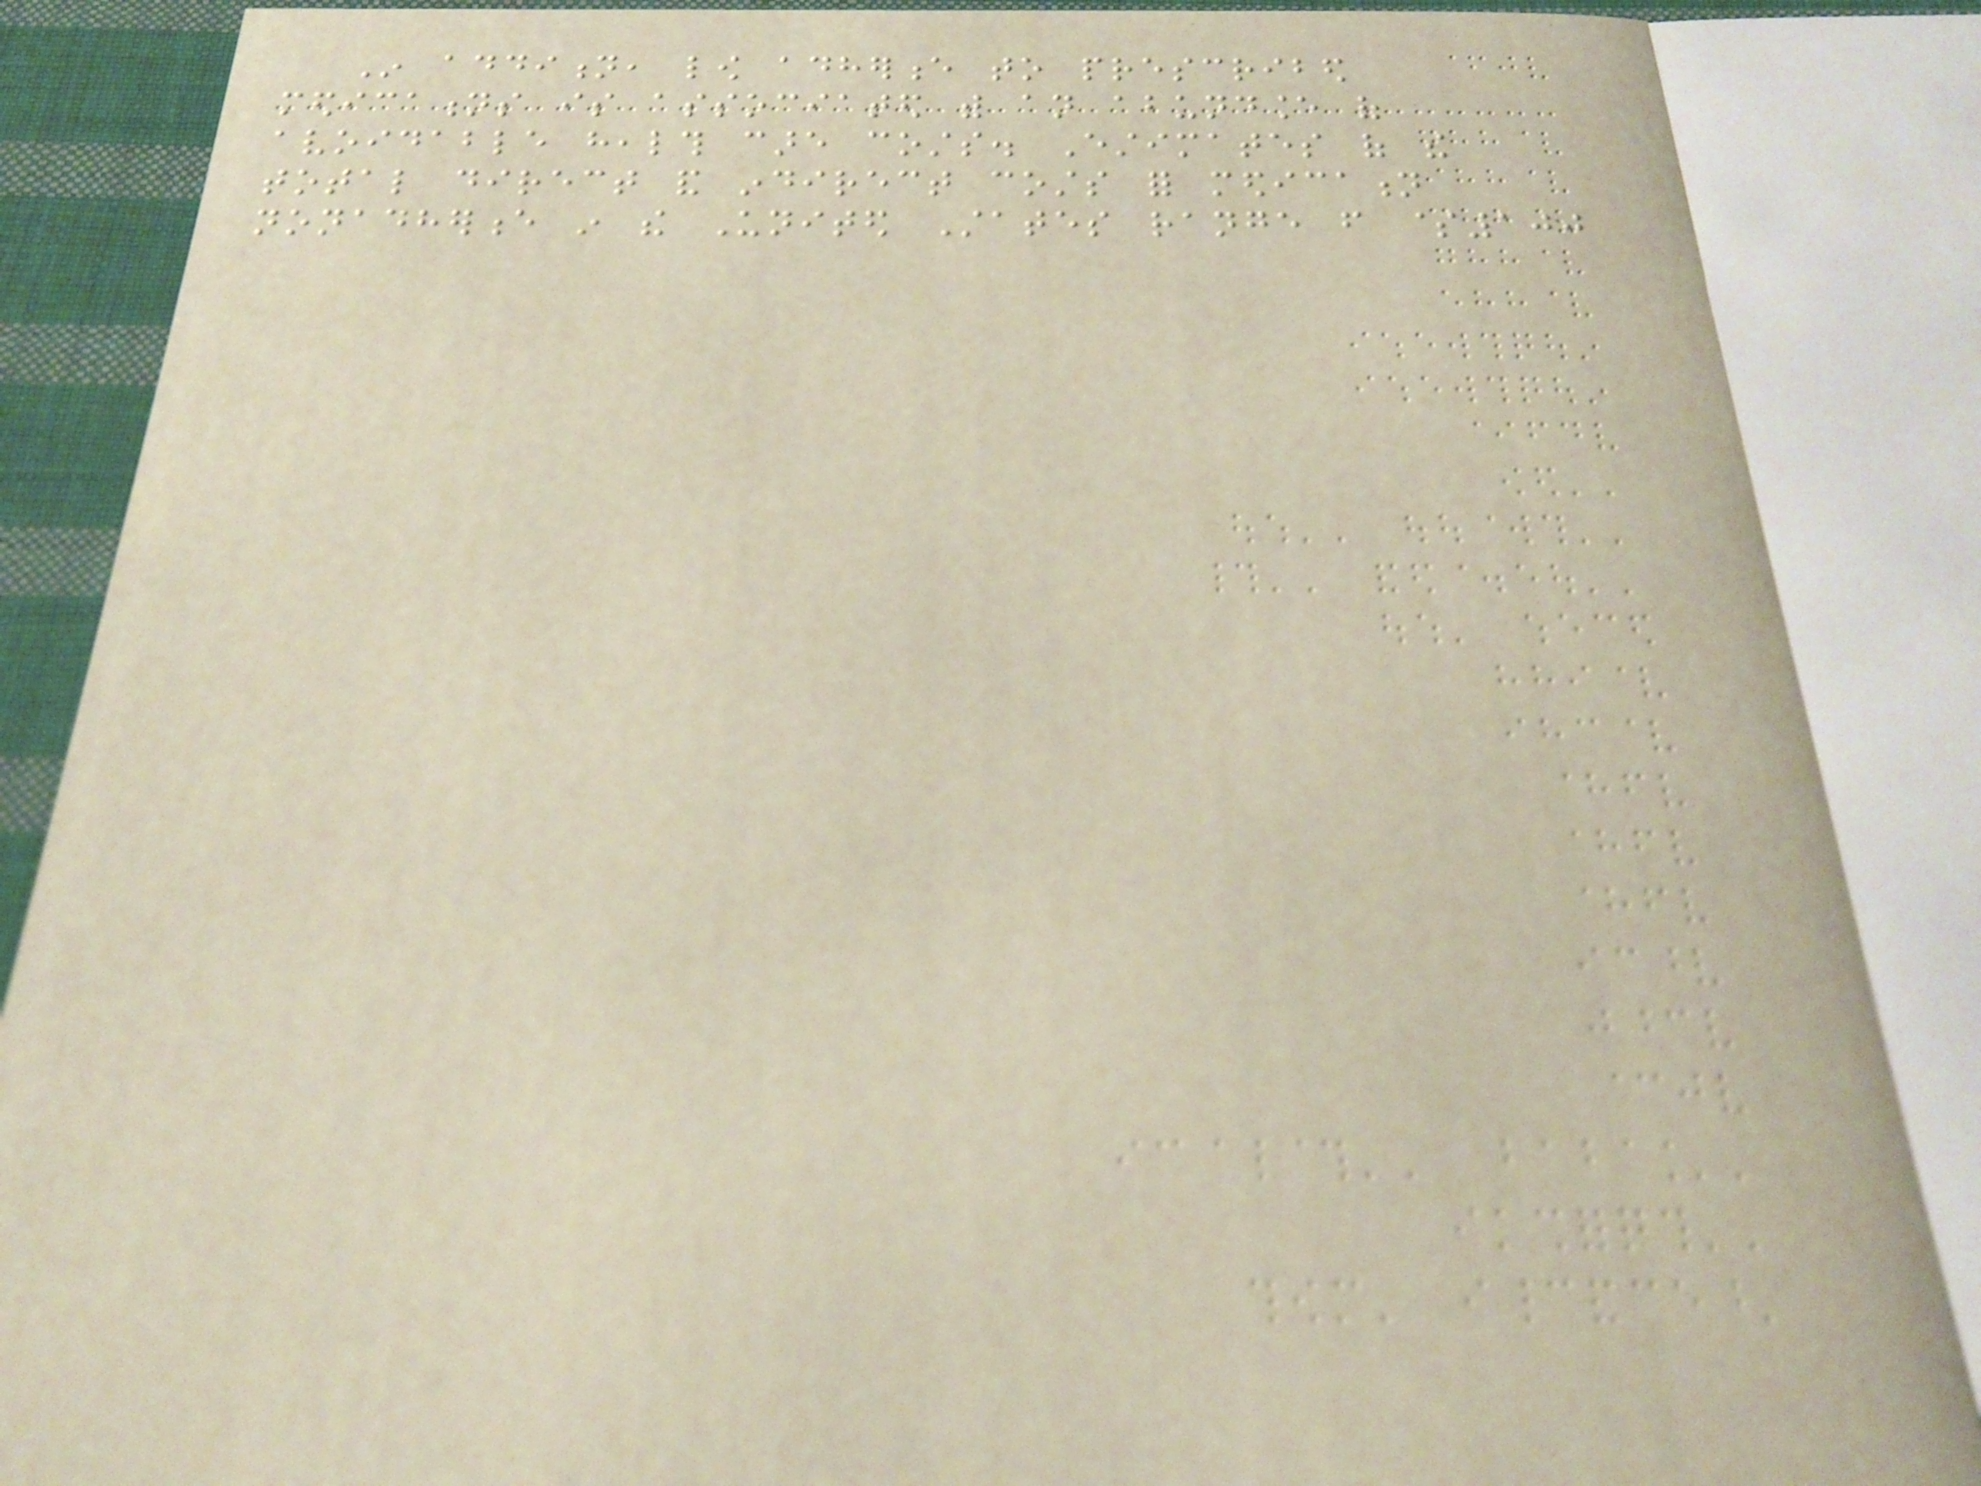In addition, low adherence to prescribed
medications is associated with an abundance of
avoidable health care costs. Estimates of the
total direct and indirect costs for medication
nonadherence in the United States range from $100
